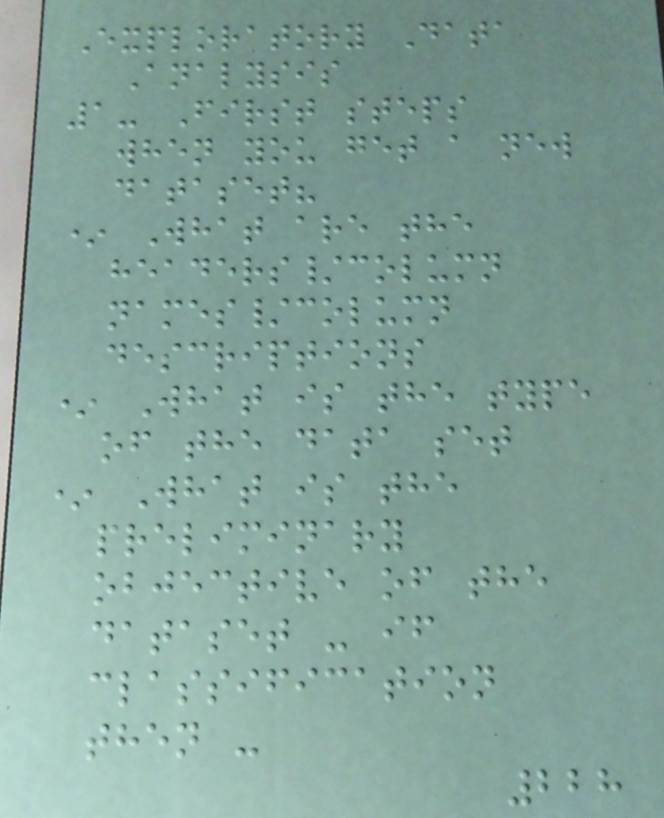Exploratory Data
Analysis
1- First steps
when you get a new
dataset?
* What are the
headers/column
names/column
descriptions
* What is the type
of the data set
* What is the
preliminary
objective of the
dataset - if
classification
then -
228
